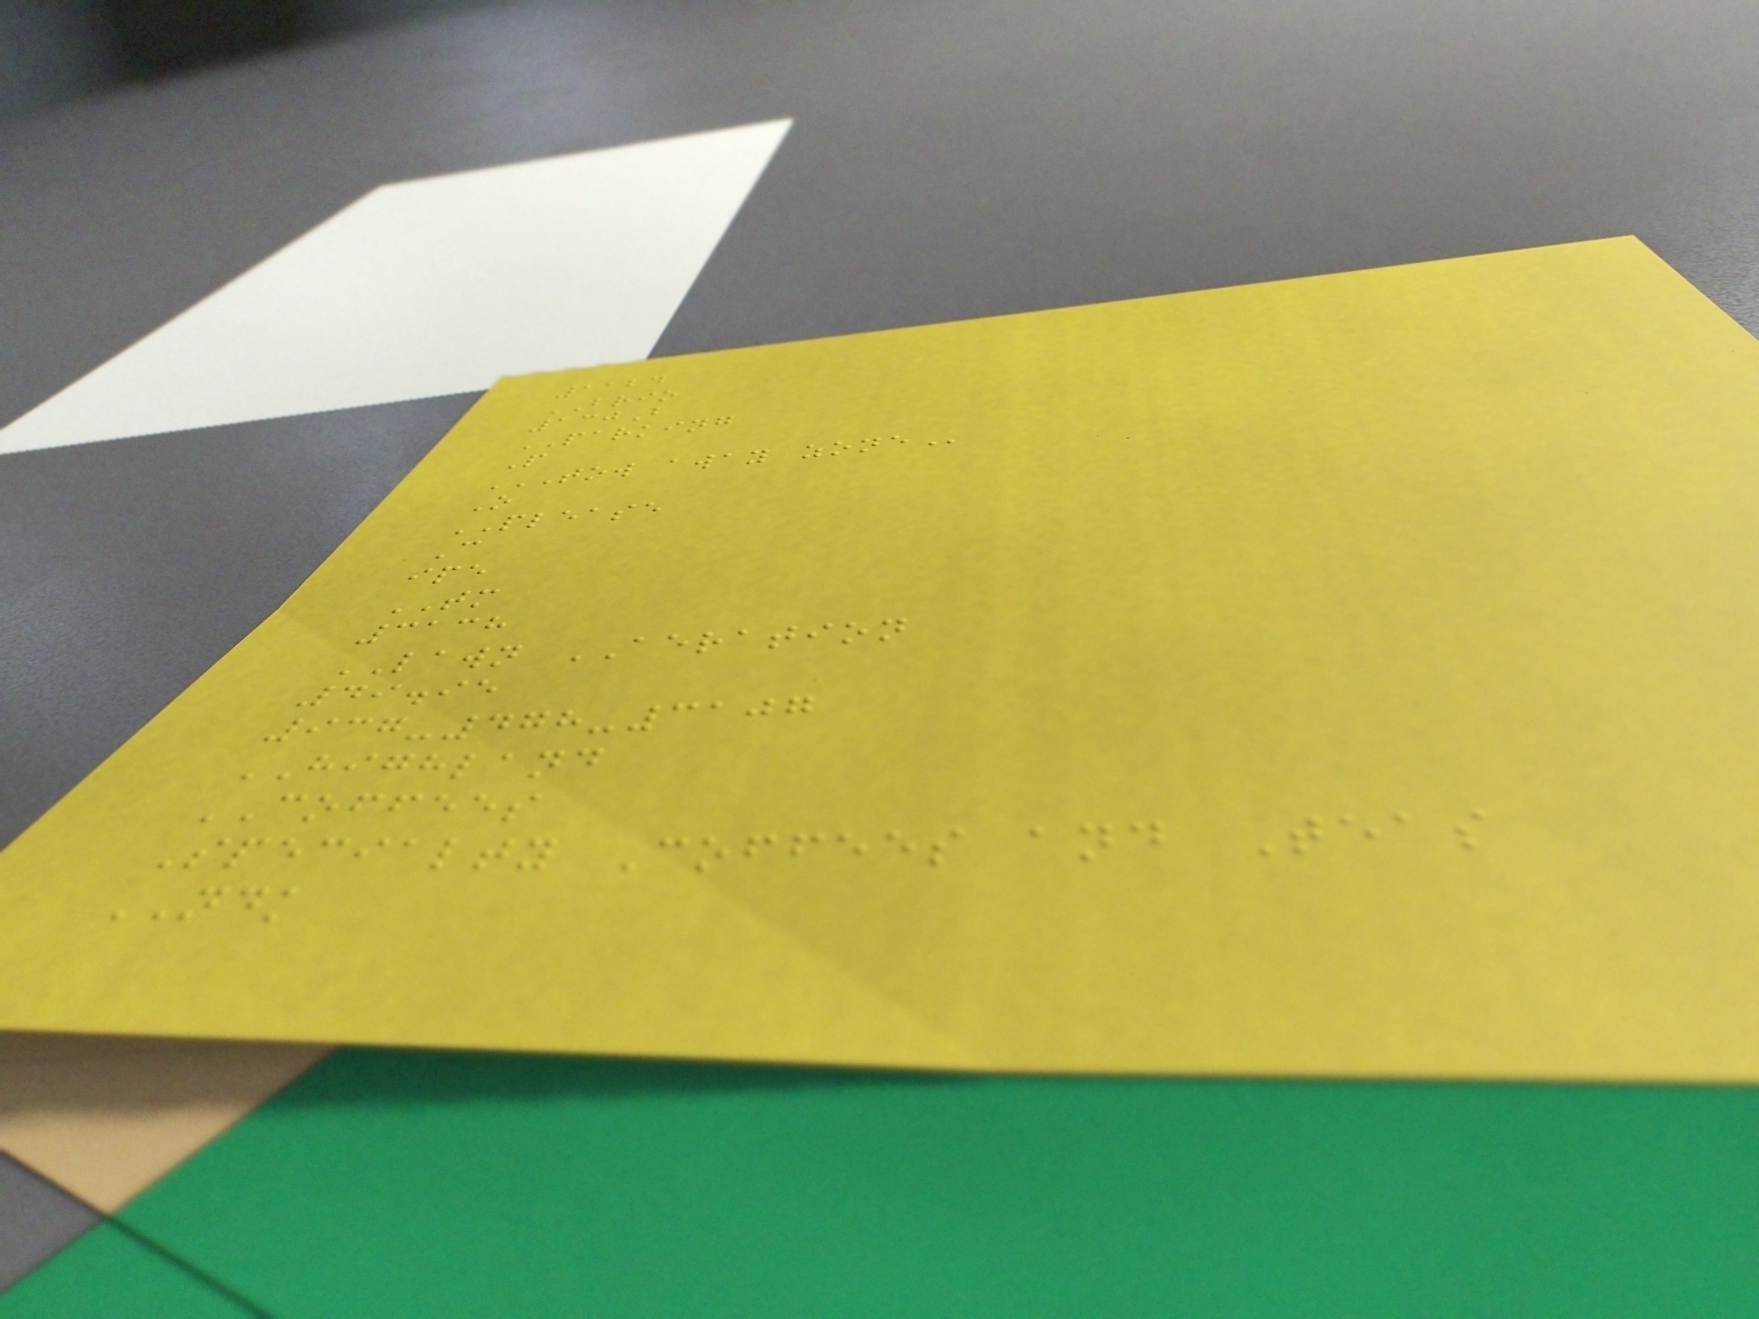1124
BRIO
130B
PARKING
P
TOW AWAY ZONE
O
PLEASE
C
ipe
TM
3138
LAWN AERATION
49.95
937-478-3107
HIGHLAND
COFFEES
Specialty Coffees and Teas
NDK
